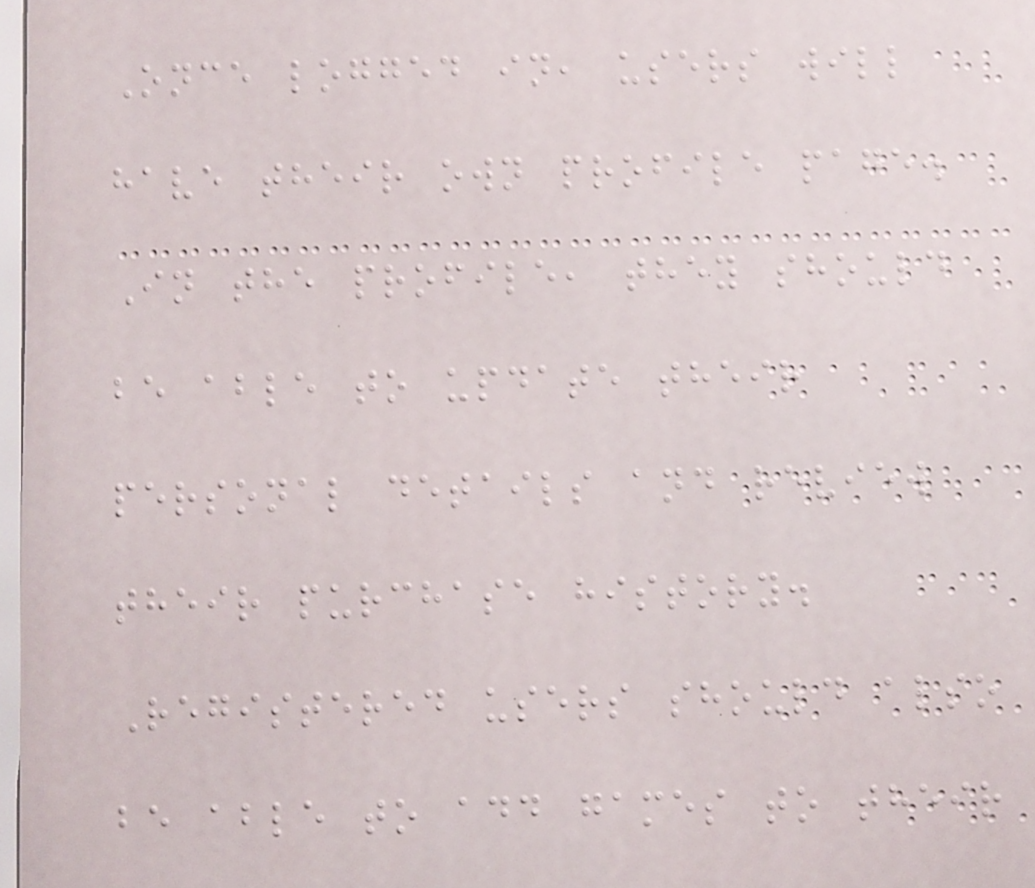Once logged in, users will
have their own profile page.
In the profile, they should
be able to update their
personal details and review
their purchase history.
Registered users should also
be able to add games to their
